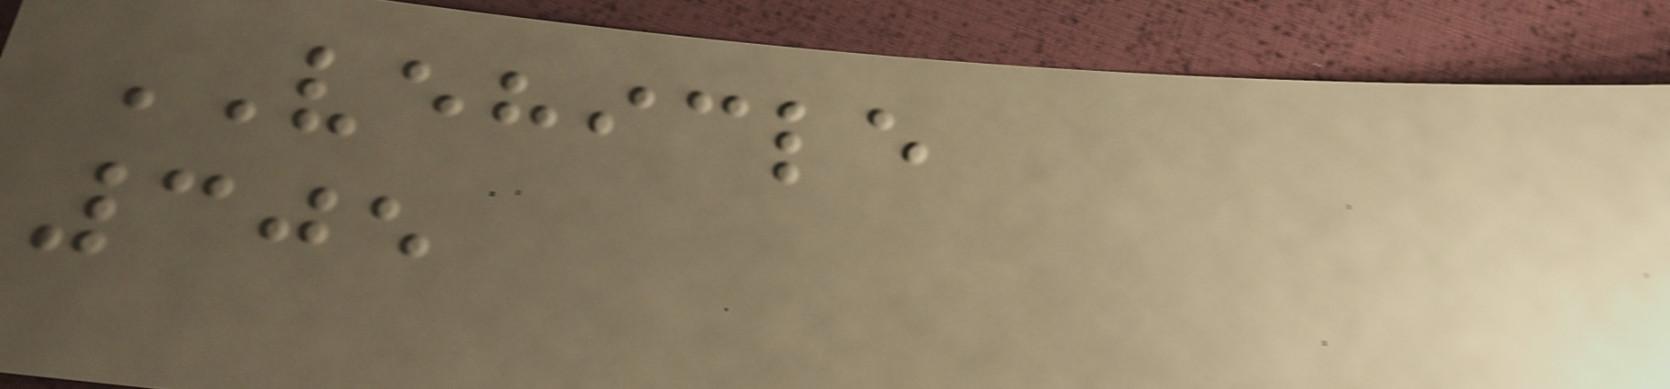VEHICLE
305
